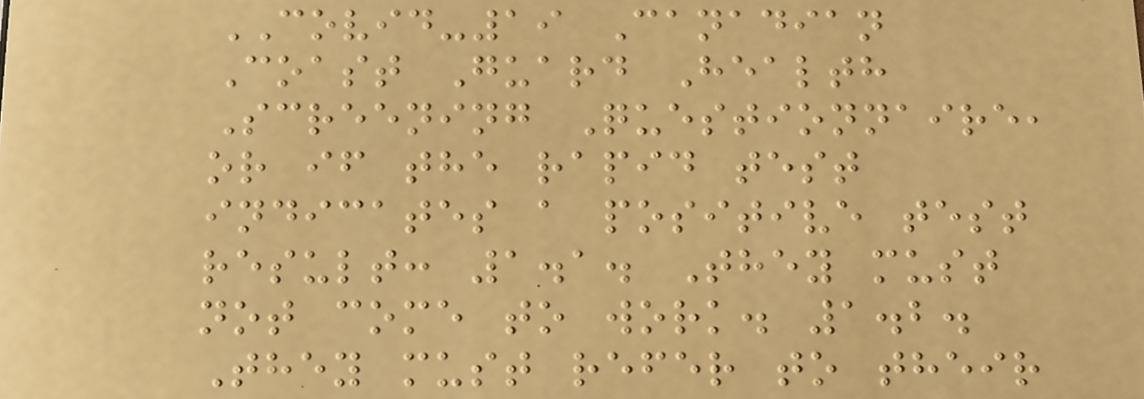COVID-19 Canadian
Coast Guard Health
Screening Questionnaire,
or if the rapid test
indicates a positive test
result: 1.1. They must
not come to work. 1.2.
They must refer to their
